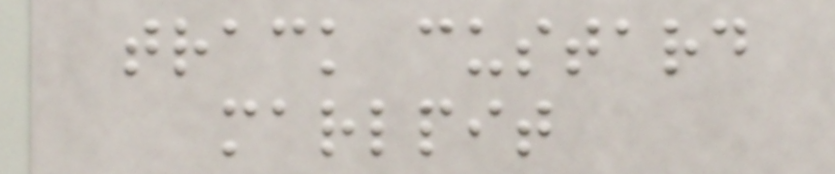track custard
marlpit
